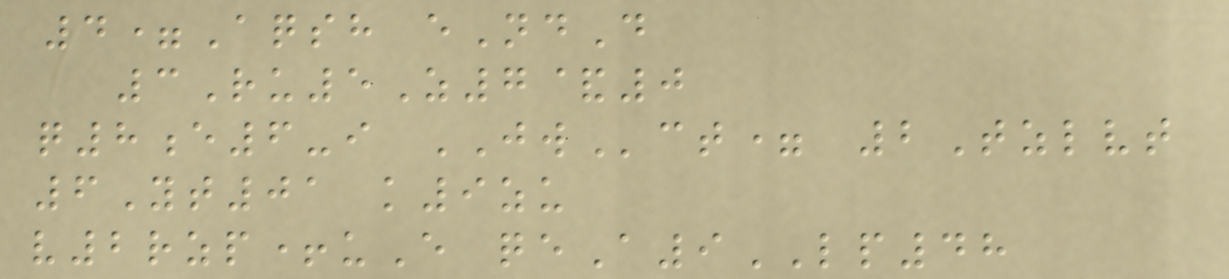4=Aqsh eNdD
3Ru5Z7&0
q8e6-i JWct= 2Tzlvt
6Yt01 k9zu
v2rzp+uE qeA9LP48
